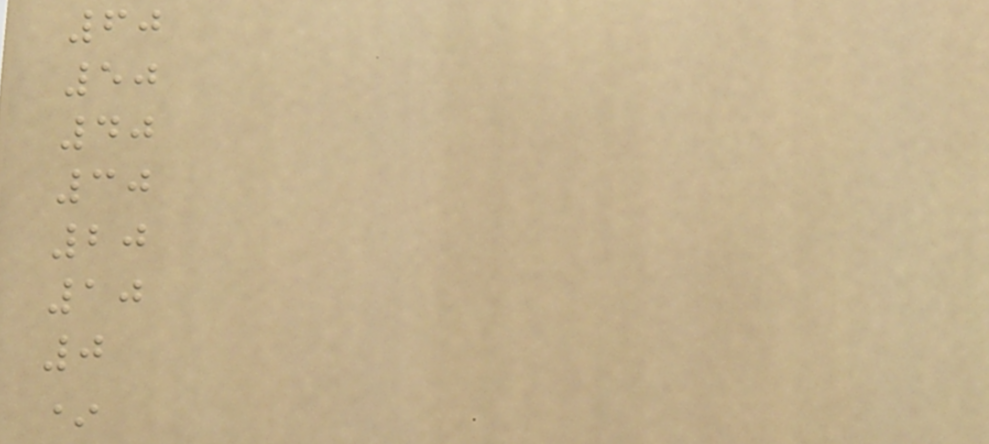60
50
40
30
20
10
0
*
